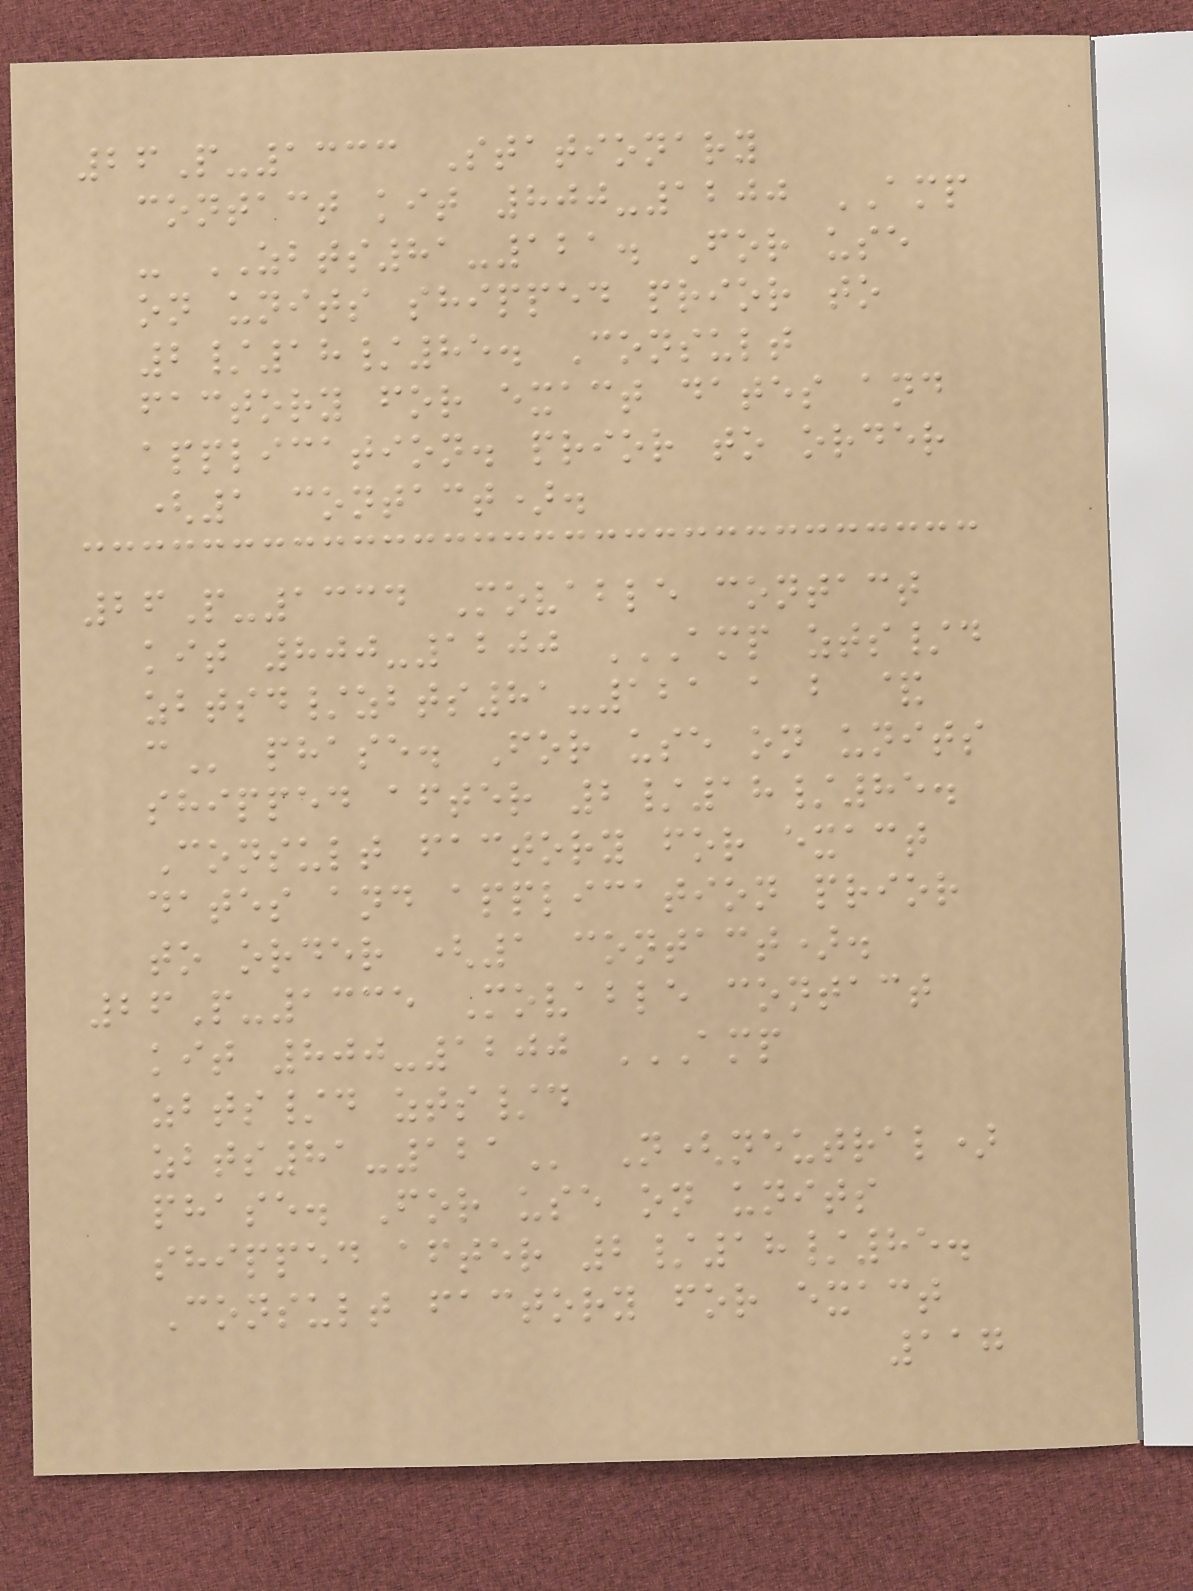26P-1333 Stationary
contact kit 800-1200 AMP
- ZBTS81-121. For use
on units shipped prior to
2/18/85. Consult
factory for exact dates and
application. prior to order
(1 contact).
26P-1334 Movable contact
kit 800-1200 AMP ZTS/D
ZBTSD/ZBTS81-121 A B &
C phase. For use on units
shipped after 2/18/85.
Consult factory for exact
dates and application prior
to order (1 contact).
26P-1335 Movable contact
kit 800-1200 AMP
ZBTS/D ZTS/D
ZBTS81-121 N(neutral)
phase. For use on units
shipped after 2/18/85.
Consult factory for exact
117
